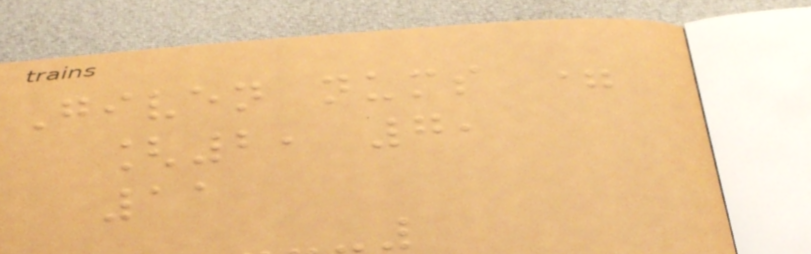Given nums =
[2, 7,
11
